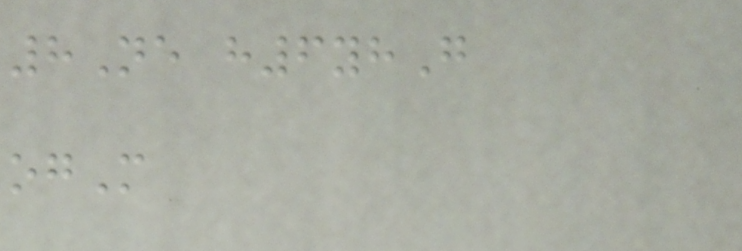8Ne h6yhG
ogM
